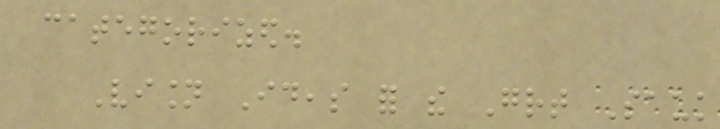categorized.
Vision Ideas for the Great Sauk
